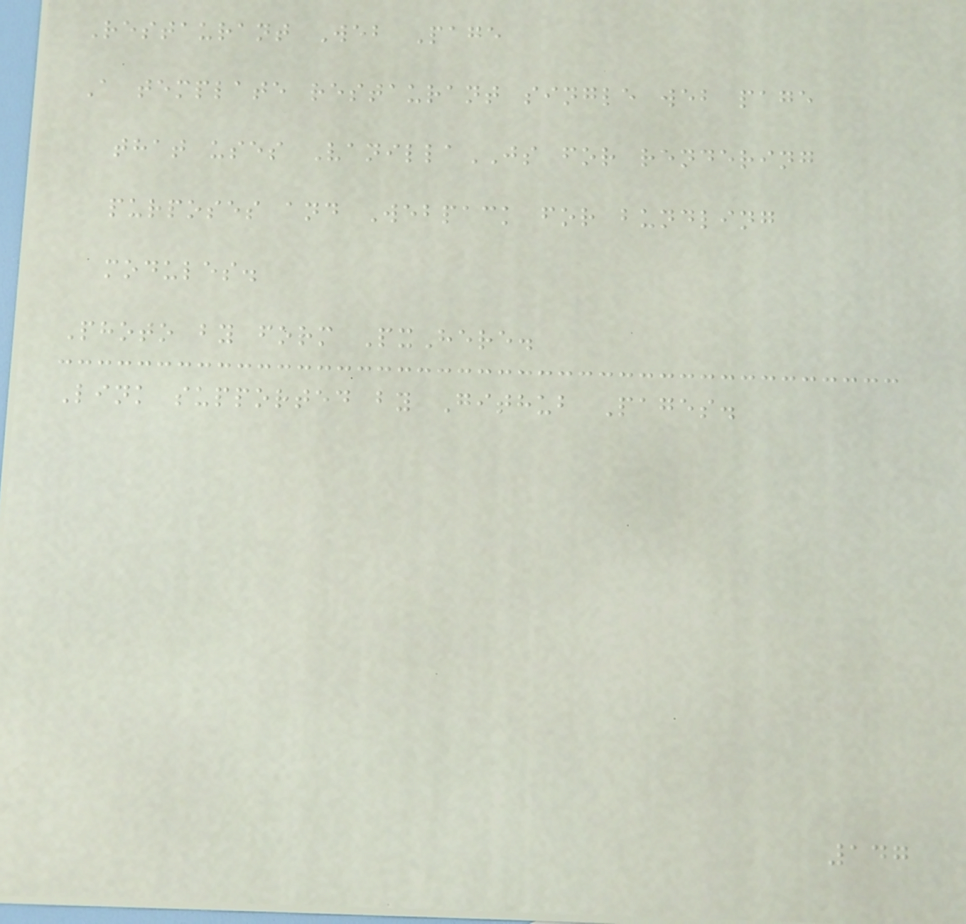Restaurant Web Page
A template restaurant single web page
that uses VanillaJS for rendering
purposes and Webpack for bundling
modules.
Photo by form PxHere.
Link supported by Github Pages.
147
